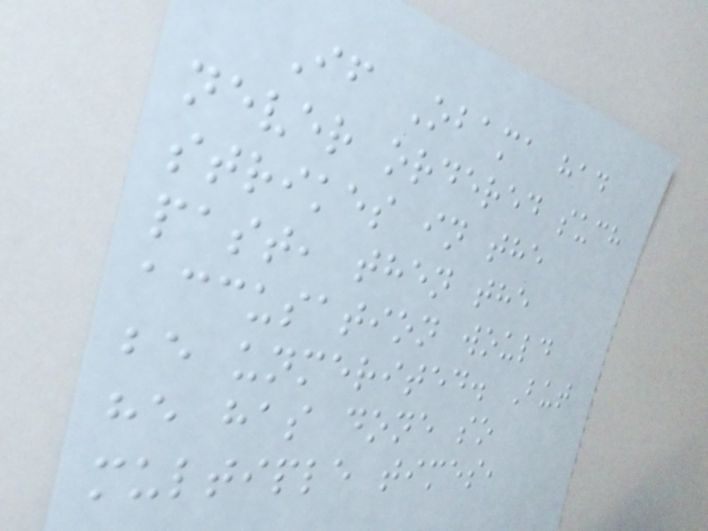If Obama had
never ordered such
strikes in the
past, then the
accusation would
be unmerited. But
he has done so
multiple times,
